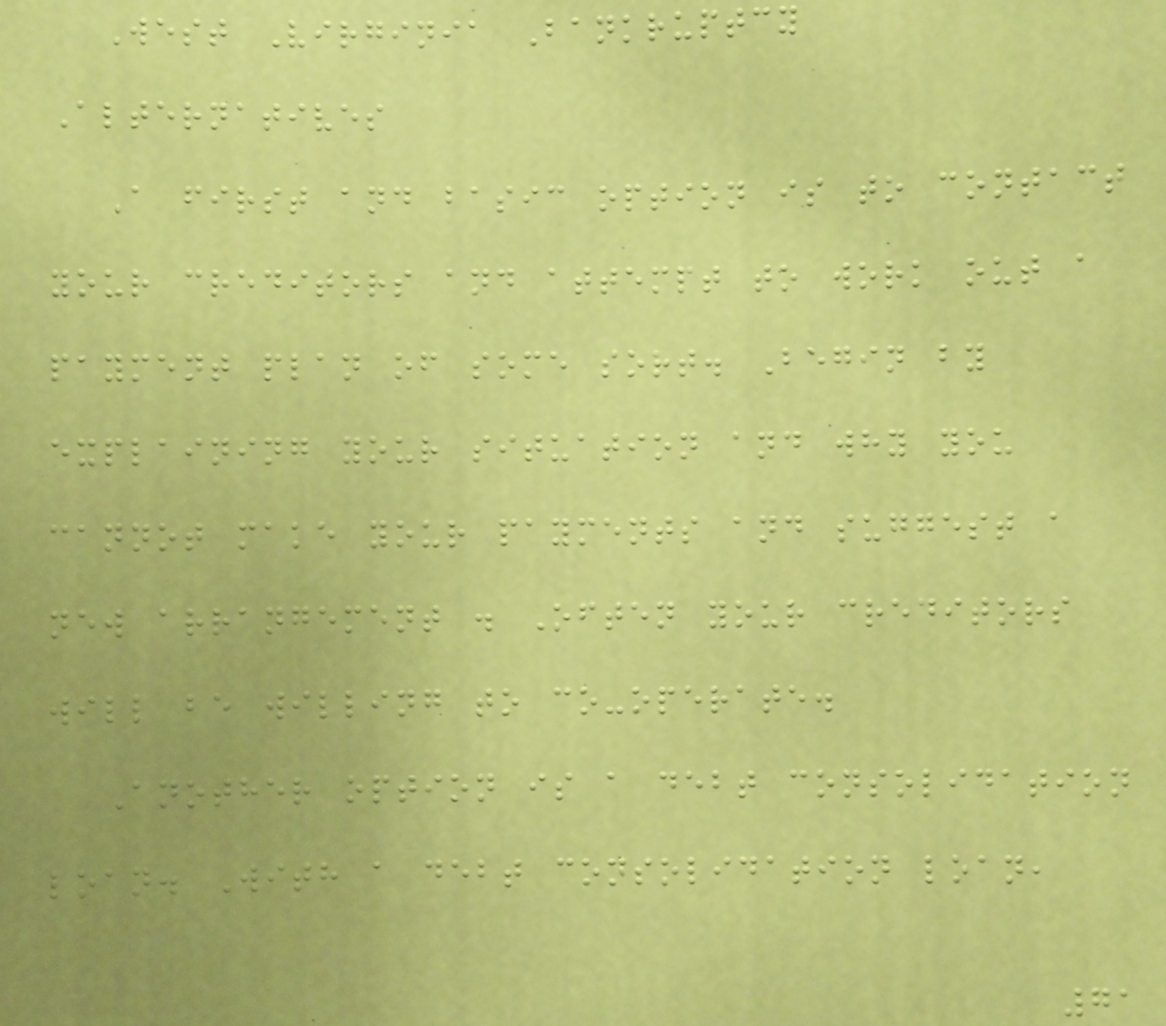West Virginia Bankruptcy
Alternatives
A first and basic option is to contact
your creditors and attempt to work out a
payment plan of some sort. Begin by
explaining your situation and why you
cannot make your payments and suggest a
new arrangement . Often your creditors
will be willing to co-operate.
Another option is a debt consolidation
loan. With a debt consolidation loan,
71
